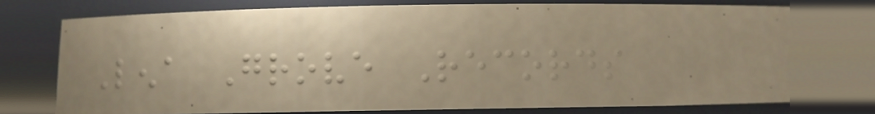Lena Grove Records
